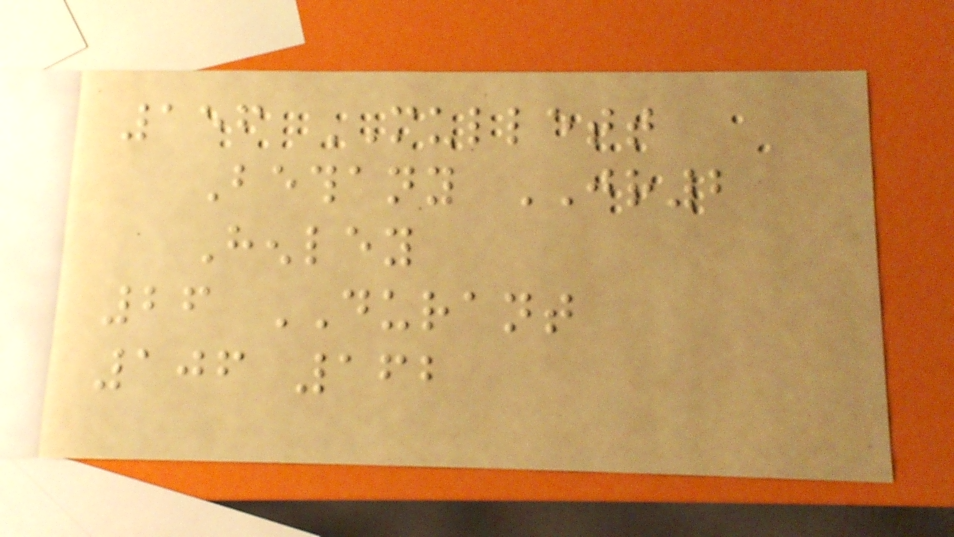156 MULLETT
Bethany JR2
Henley
26 DURANT
106 162
